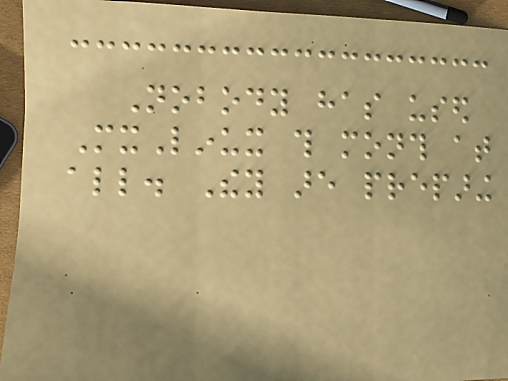Nobody has used
MxLinux this month at
all. They are preparing
